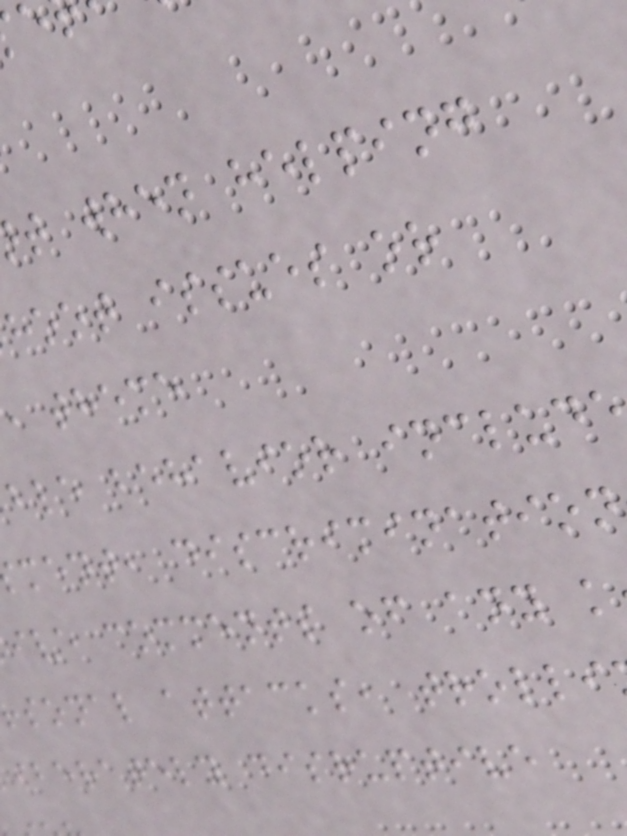t when helping
hoot issues or
theme
ble behavior includ
ment, discrimination
ive comments of any k
sonal attacks, trolli
iberately disruptive
